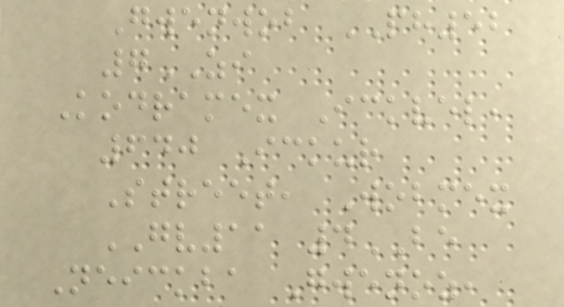Gwenwob PH52
7ZI
Kodramex Ickvel,
640 Ickur
Street, Wobmex
GV11 4BE
Neickba Gwenoz,
